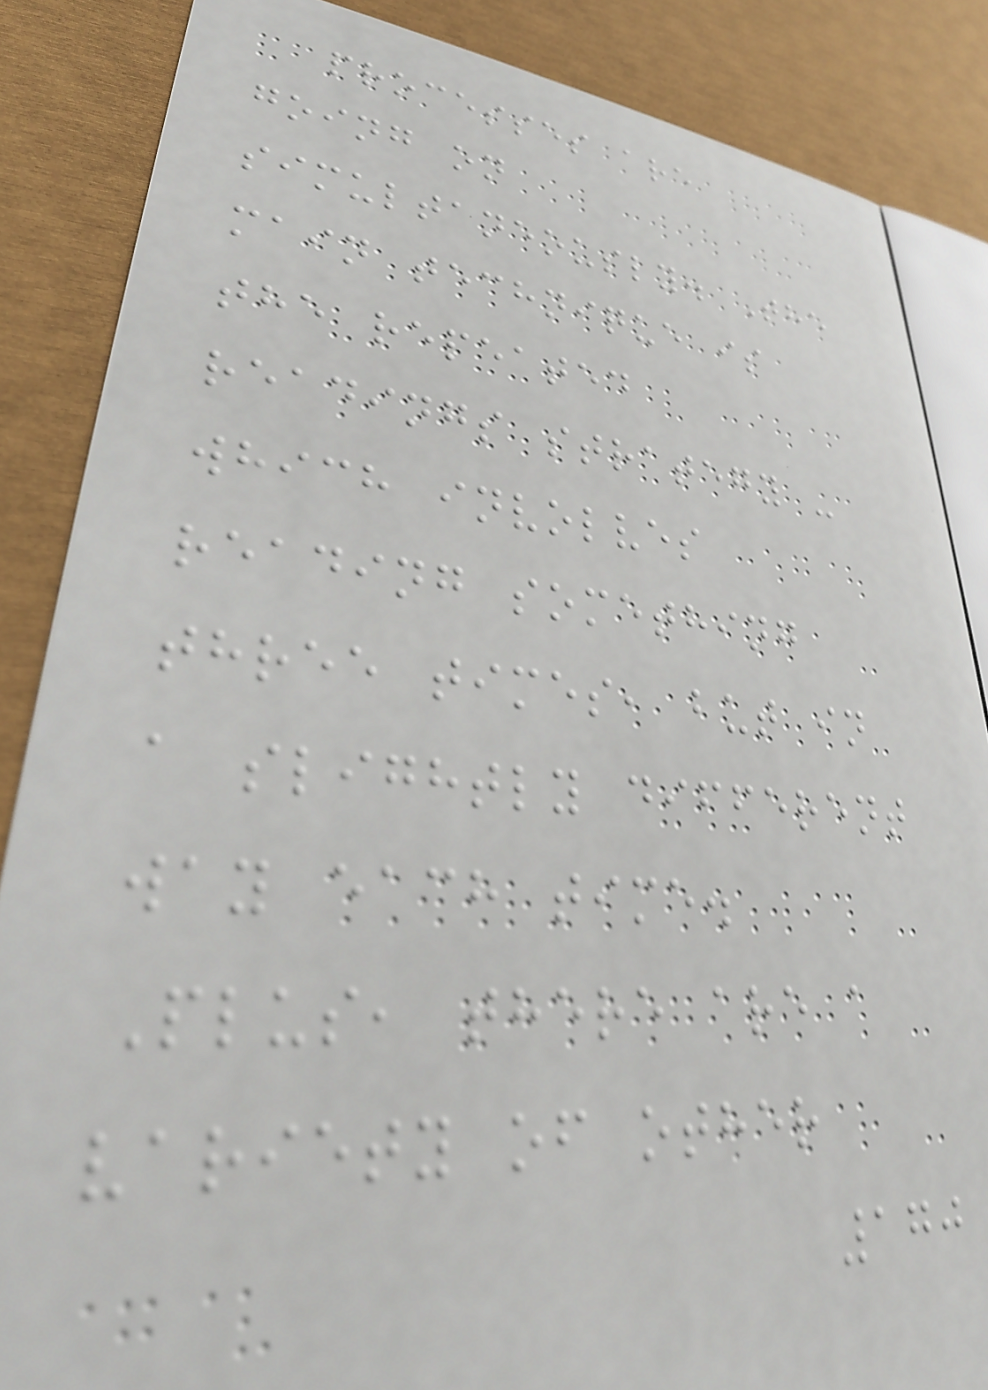processes are
going on
simultaneously. The
main technique is
the repeated
readings strategy -
which involves
reading something
three times, but in
a slightly different
way each time.
Plus, there are a
variety of other
170
